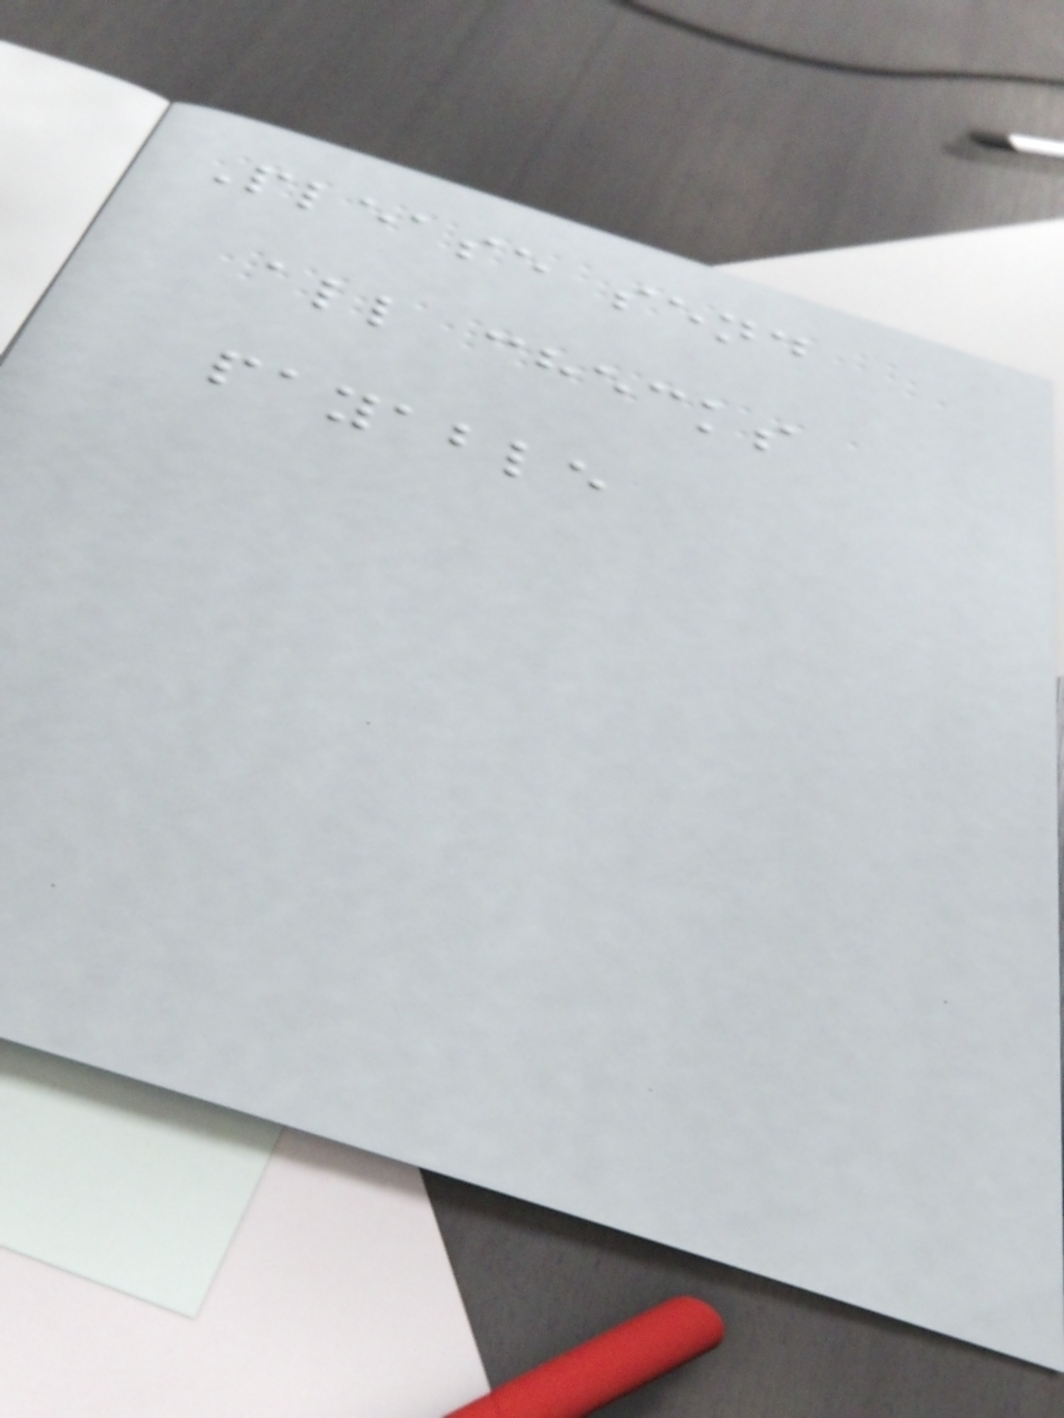Please send
all checks
payable
